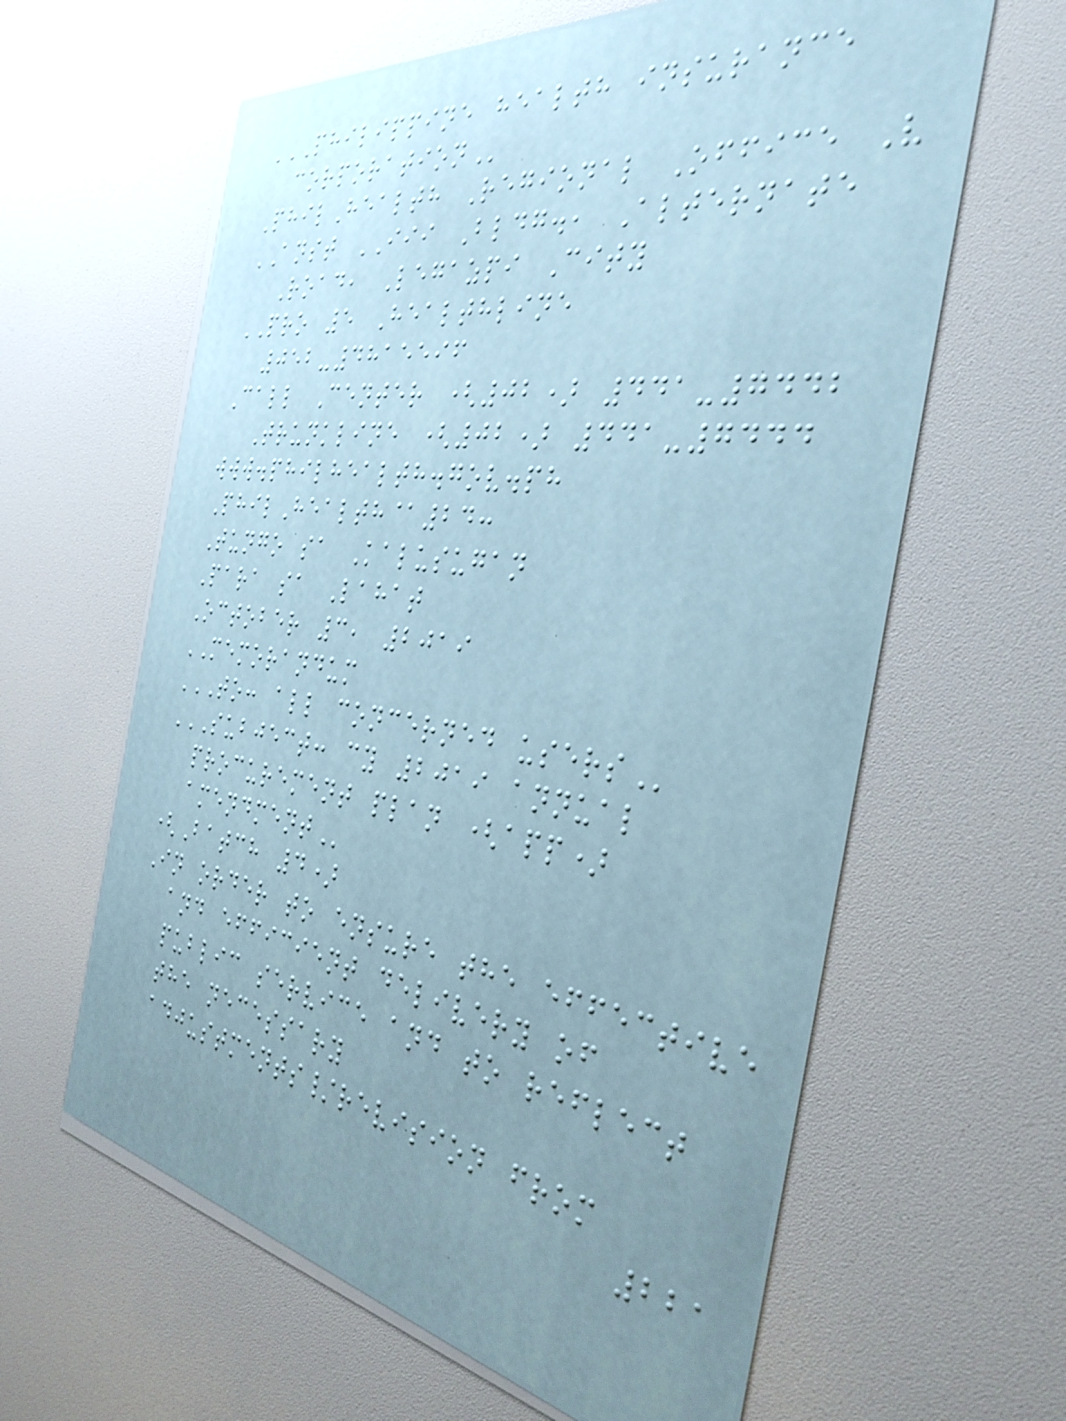PHILIPPINE HEALTH INSURANCE
CORPORATION
PhilHealth Regional Office V
ANST III Bldg., Alternate
Road, Legazpi City
PRO 5 Healthline
052-4815596
Call Center (02) 441-7442
Trunkline (02) 441-7444
www.philhealth.gov.ph
PhilHealth@24:
Tungo sa Kalusugan
Para sa Lahat
October 3, 2019
MEMORANDUM
TO: ALL CONCERNED USERS
SUBJECT: CY 2019 ANNUAL
PROCUREMENT PLAN (APP)
AMENDMENT
(Batch 4)
In order to ensure the effective
and efficient delivery of
public service and to reflect
the necessary
adjustments/revision from
221
